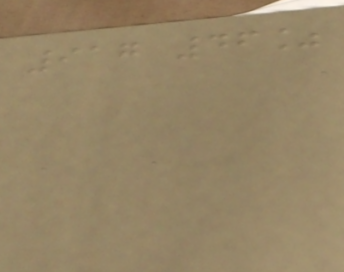917 46%
